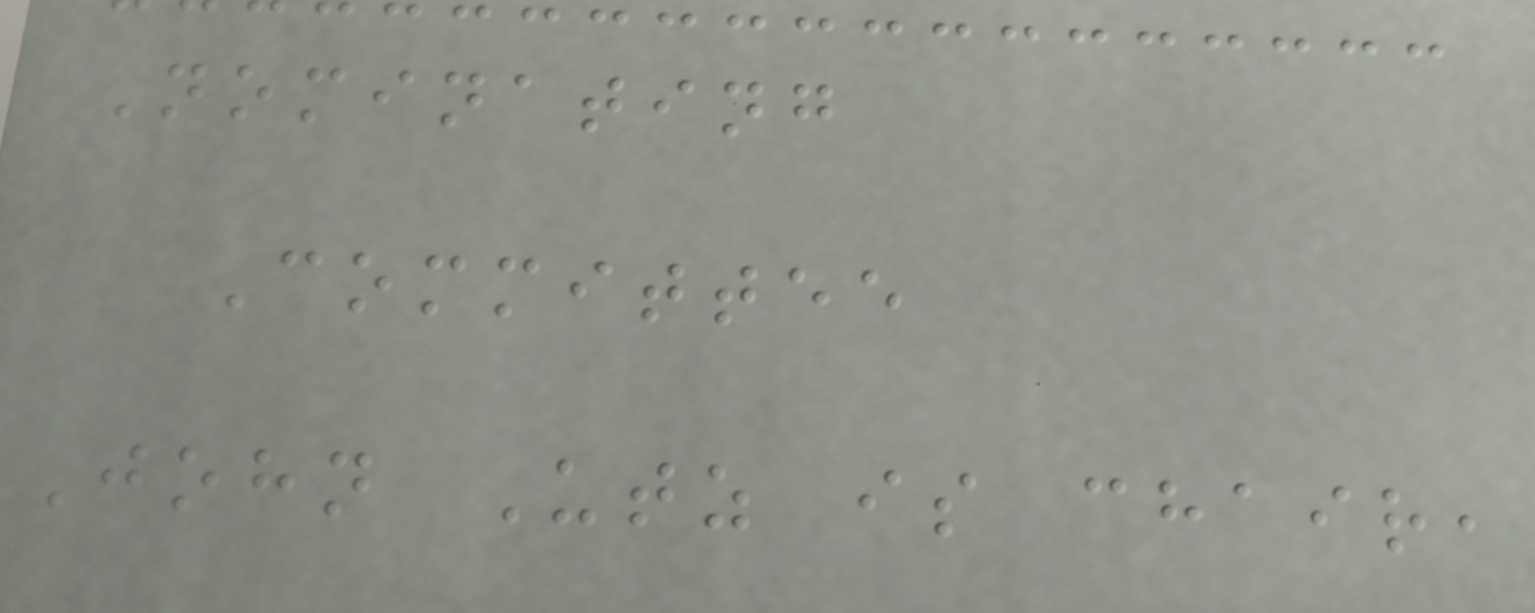Nominating
Committee
John Utz is chair,
